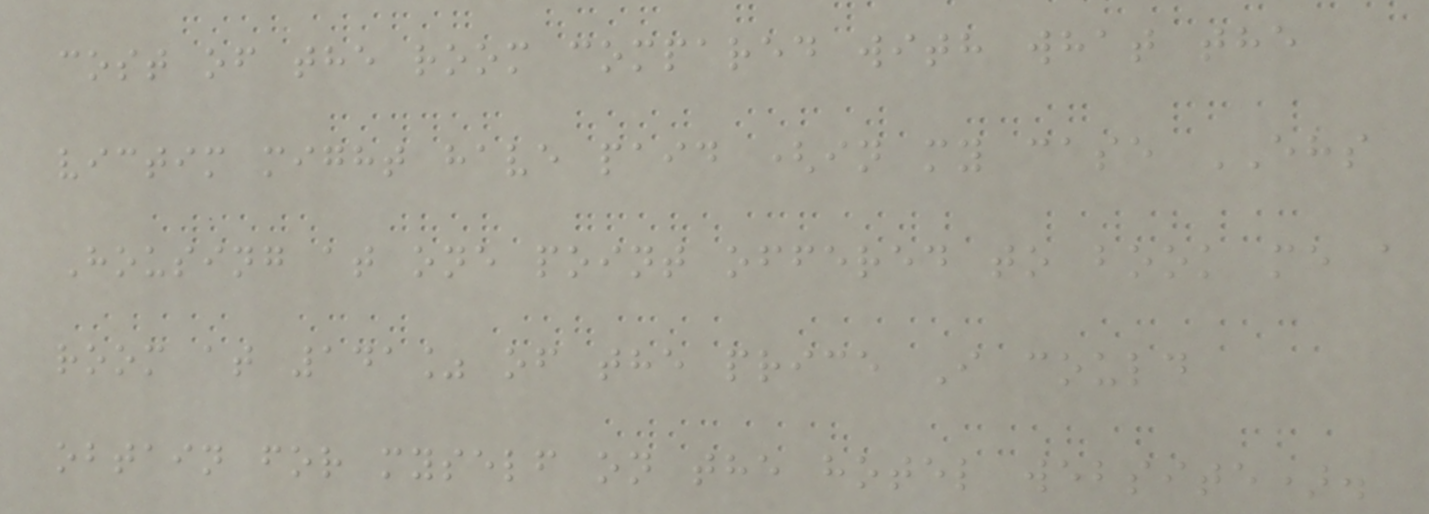cost of the room compared with what the
victim might have paid (in my case EHS
Housing at one point offered to book me a
room at 141% of the price I could
obtain for myself on the hotel website).
